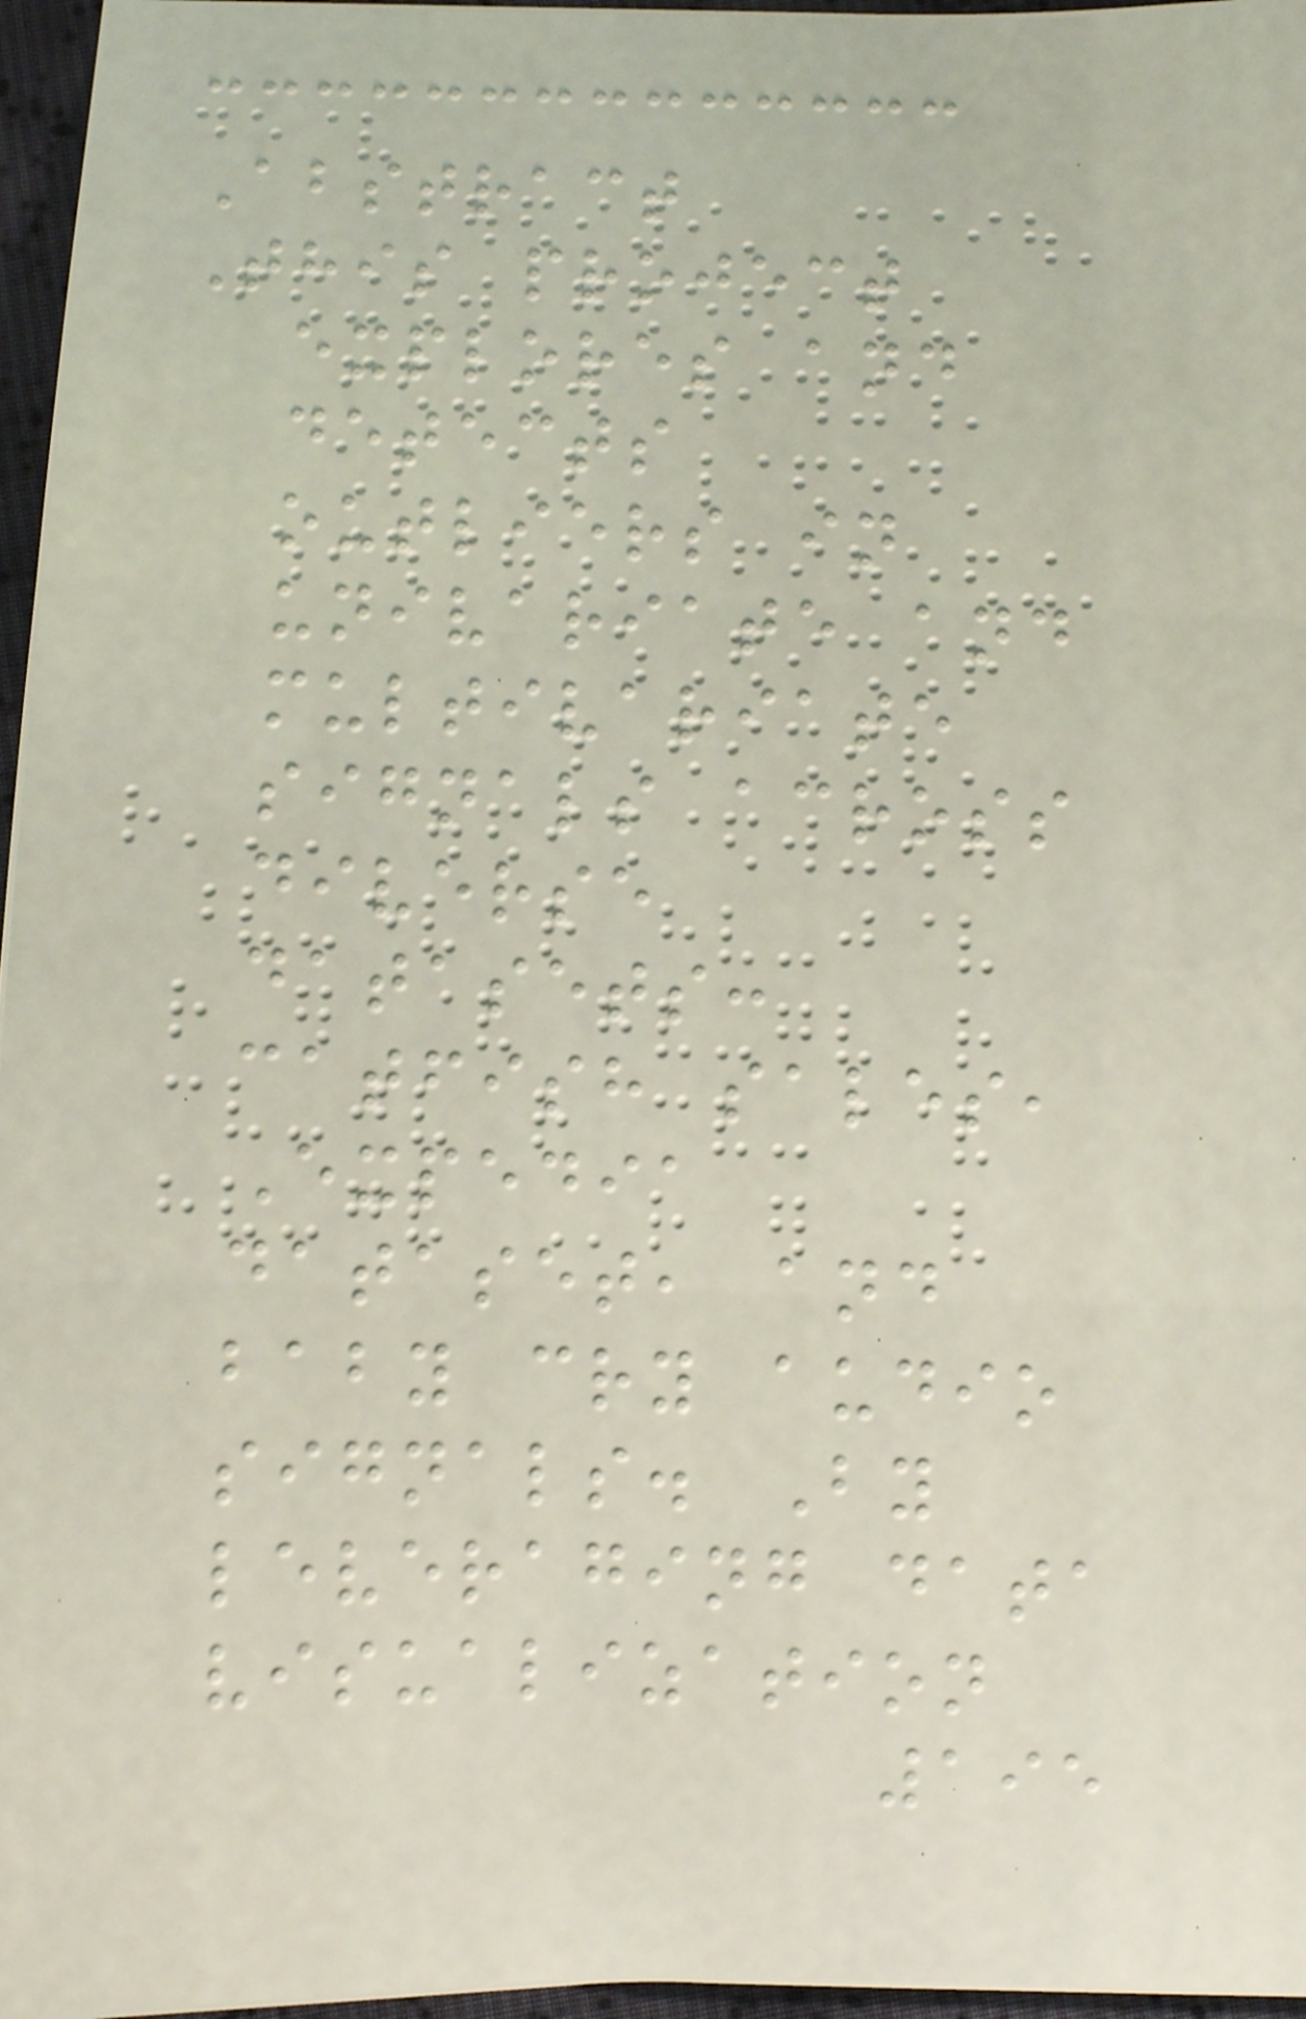Abstract
This project
explores and
detects
outliers in
univariate and
multivariate
signals across
diverse
datasets:
catfish sales,
Expedia
dataset, and
baby cry audio
signals. By
leveraging data
visualization
195
